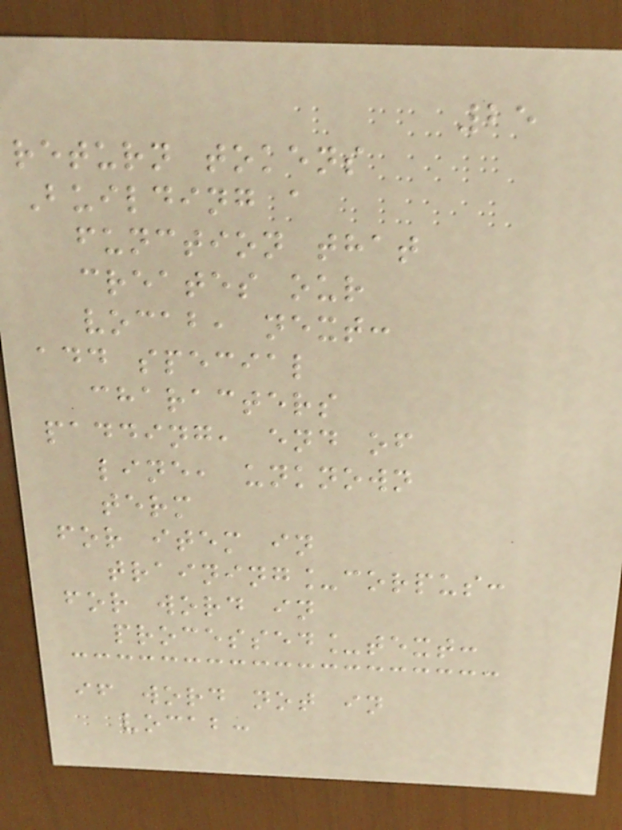25
return tokens
Building a
function that
creates our
vocab, next:
add special
characters
padding, end of
line, unknown
term
for item in
training_corpus:
for word in
processed_text:
if word not in
vocab:
